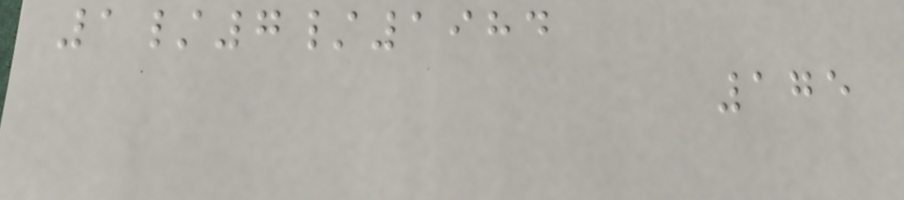1/7/1984
175
